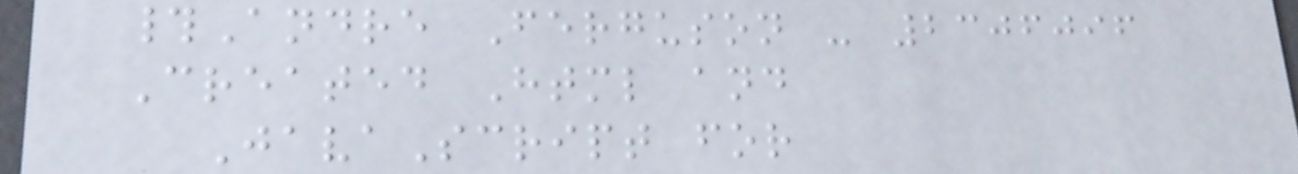#Andre Ferguson - 2306096
Created Html and
JavaScript for
